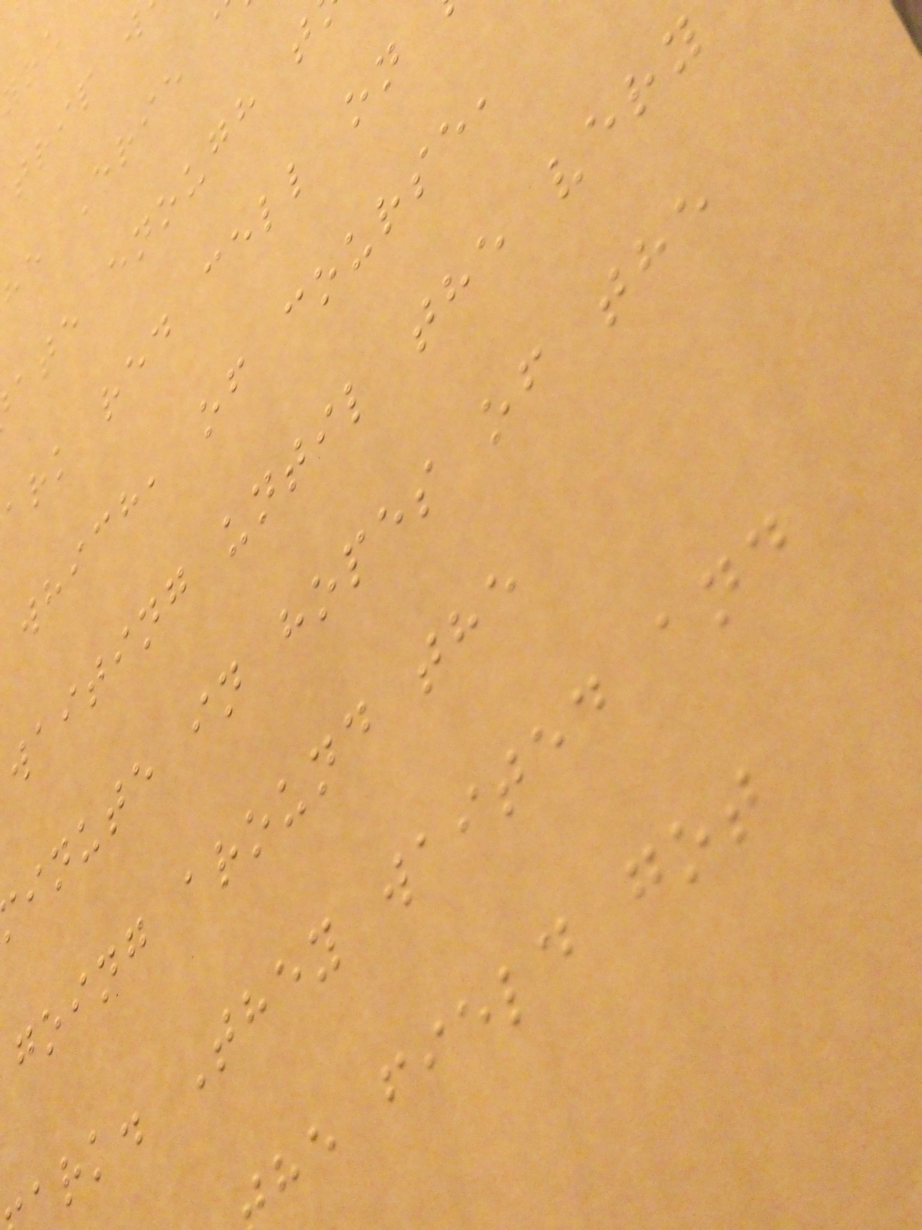he Erie
ate enough t
ark red cell on
which, of course,
waiting until the very
inute in hopes of the
going around the
rk. They waited and
he field got
